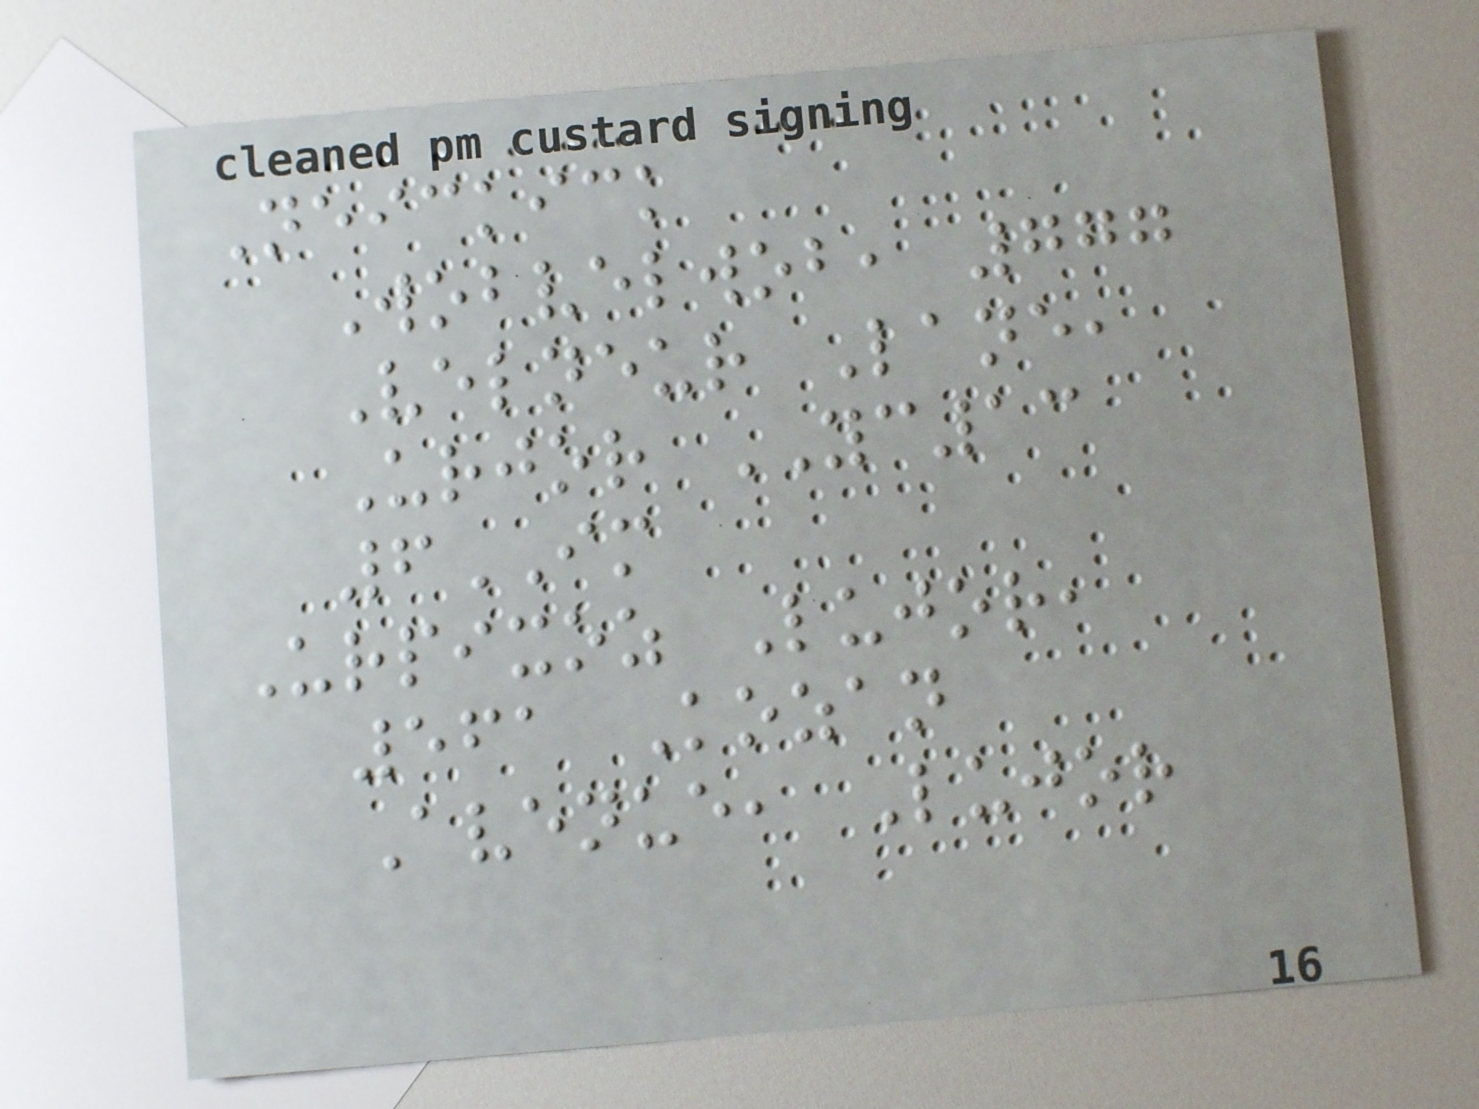Neickick
Wobvelwob, 777
Velneur Lane,
Urjor YC13
6IM
Urpixoz Lujor,
561 Kozan
Avenue, Lujor
